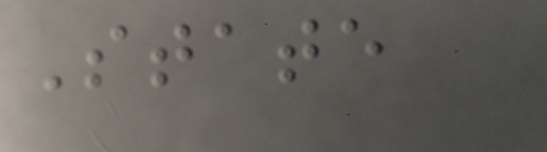State
